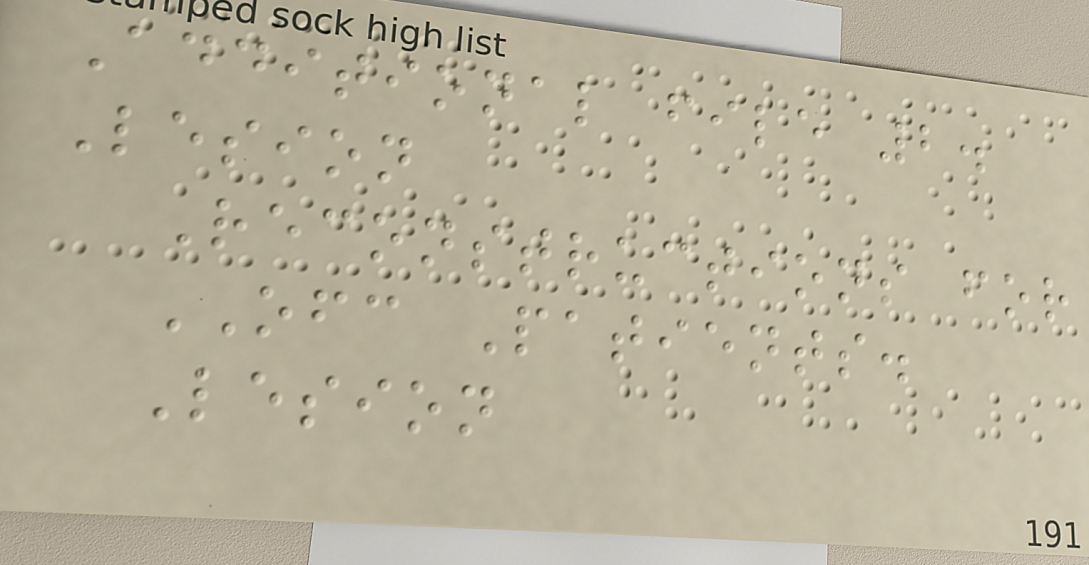Additional file 2.
Lesion
Reconstructions for
OFC Patients.
Lesion
